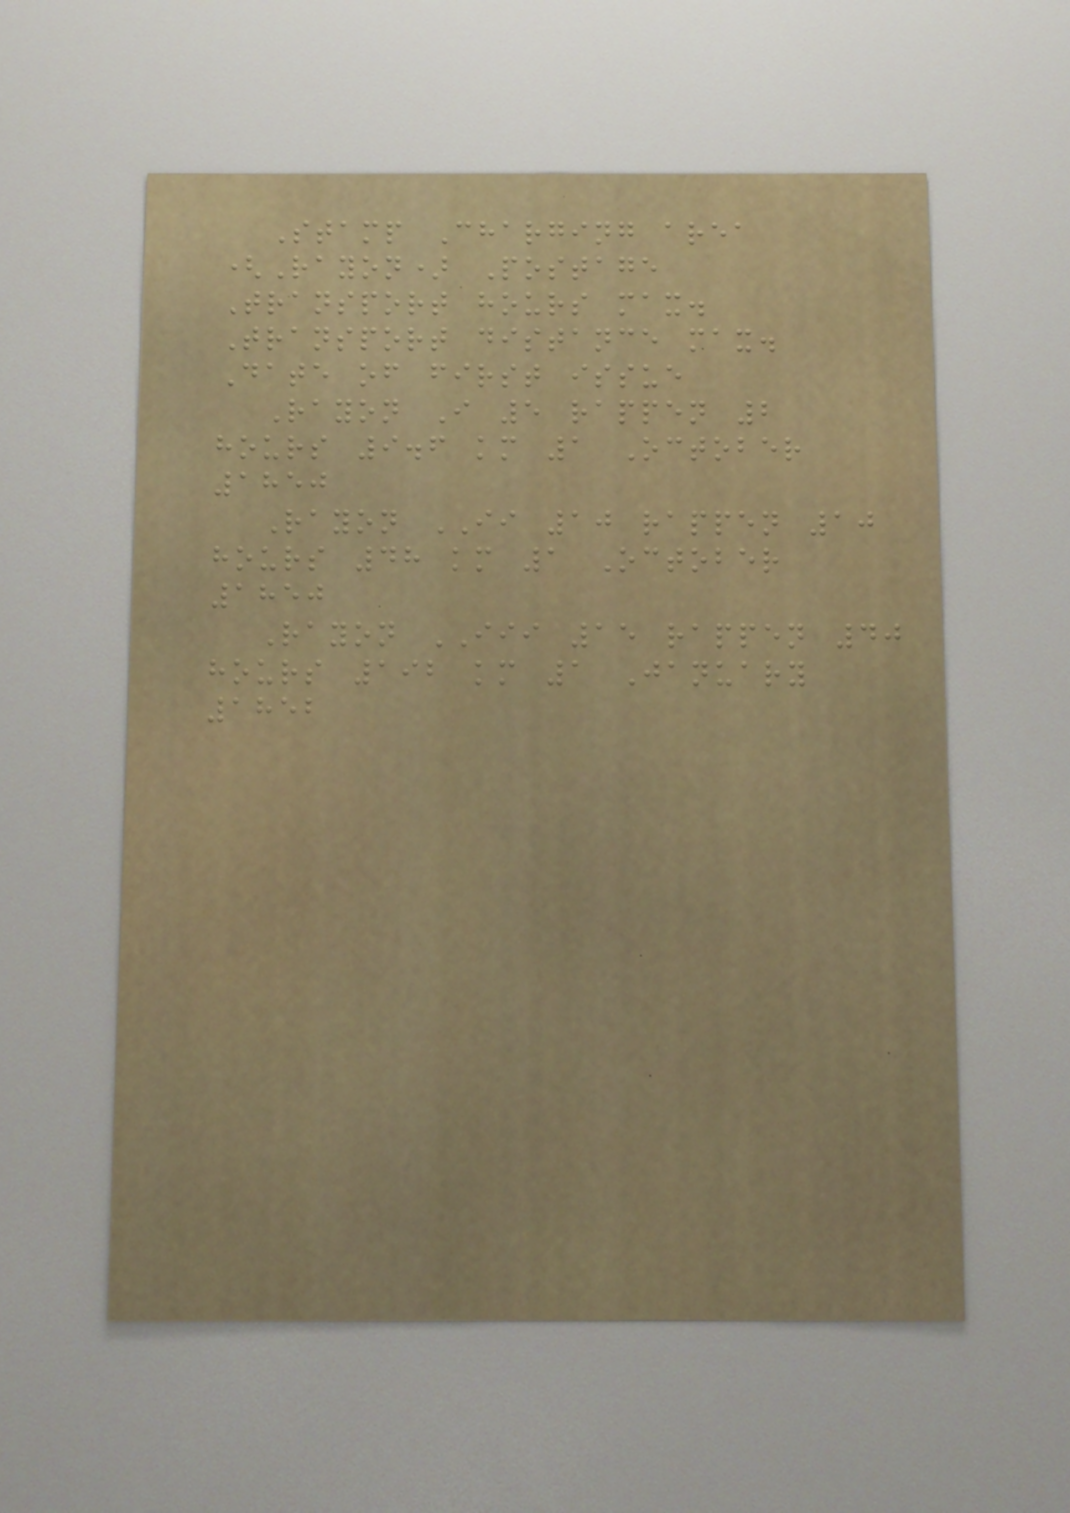Stamp Charging area
(Rayon) Postage
Transport hours max.
Transport distance max.
Date of first issue
Rayon I 5 rappen 2
hours 9.6 km 1 October
1850
Rayon II 10 rappen 10
hours 48 km 1 October
1850
Rayon III 15 rappen 40
hours 192 km 1 January
1852
